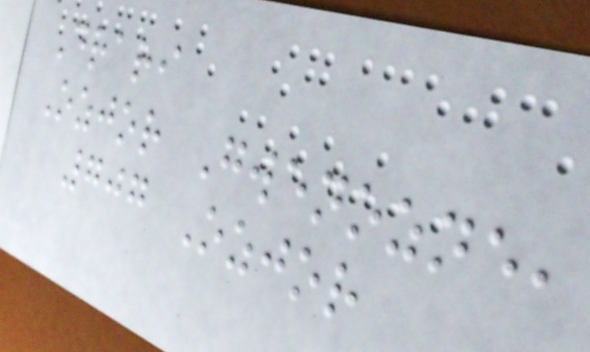Drari
Ozjor Gwenozne,
707 Ozjor
